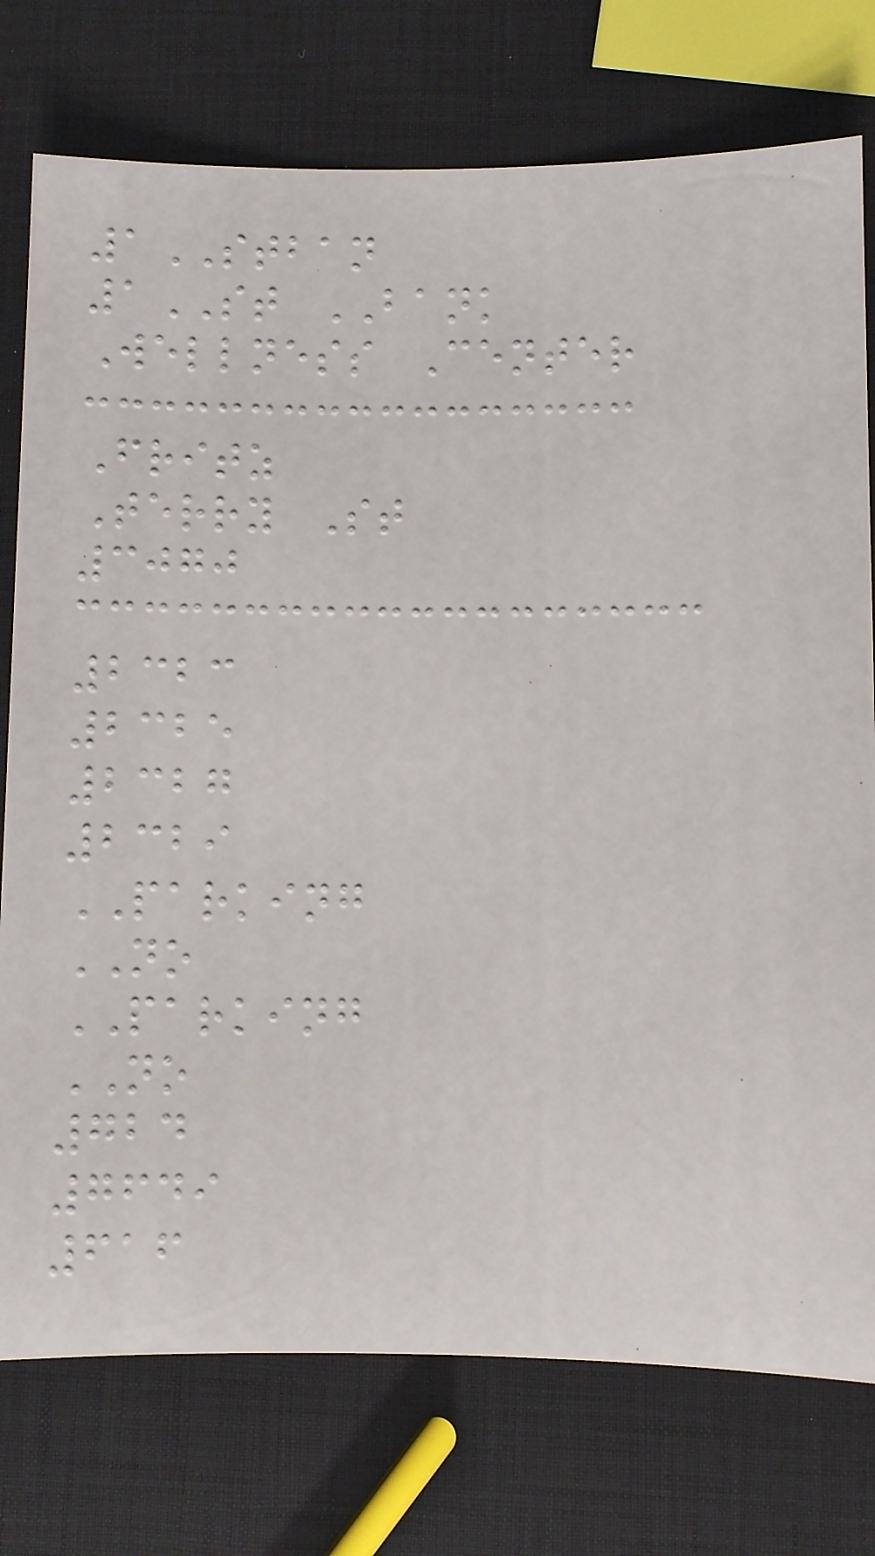1STBAN
1ST BANK
Wellness Center
Fritz
Terry St
3070
2323
2325
2327
2329
PARKING
NO
PARKING
NO
724
7649
616
